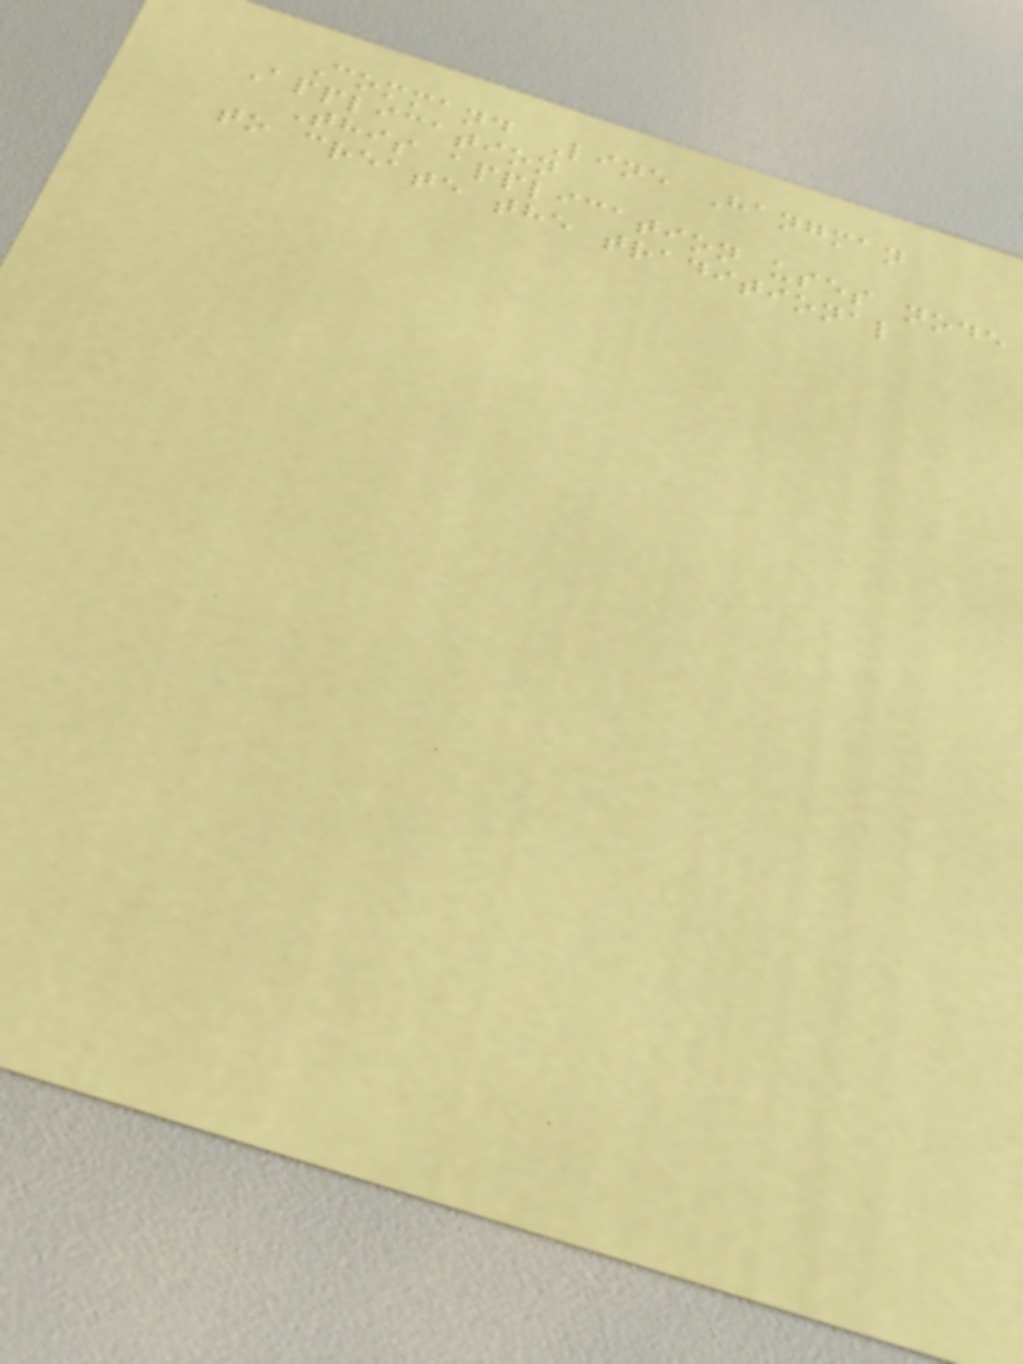Command Line Hangman
Application
This application uses node
to create the traditional
